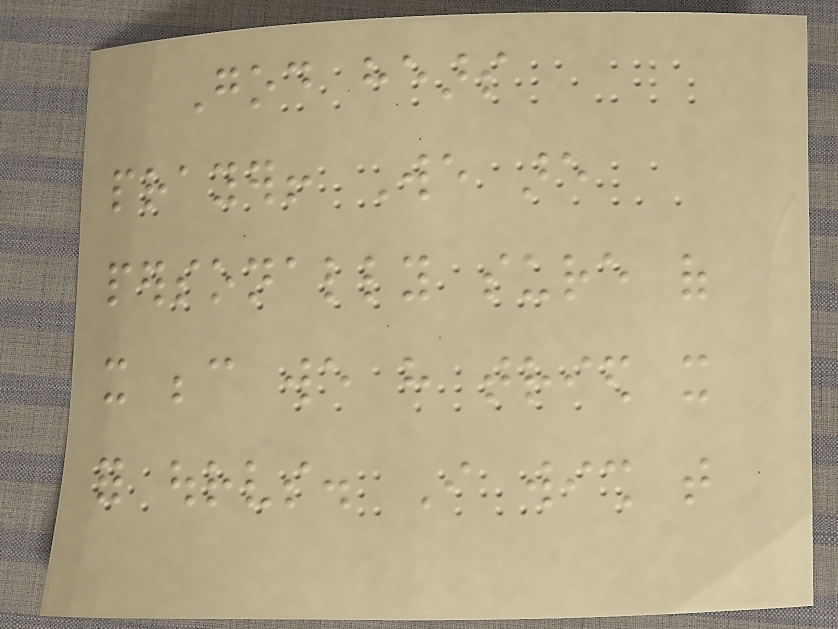God hears
prayer! We are
personally sure of
it because we have tried it
for ourselves. I wish that
